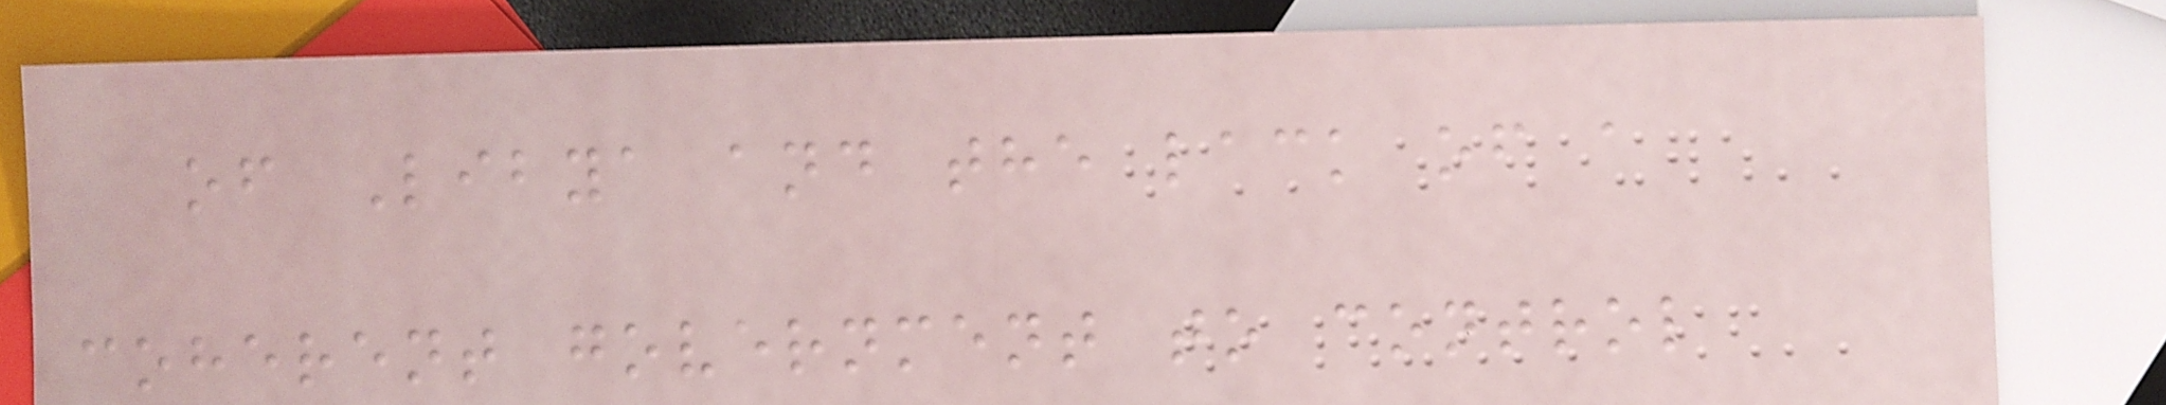of Libya and the lack of a
coherent government to control
